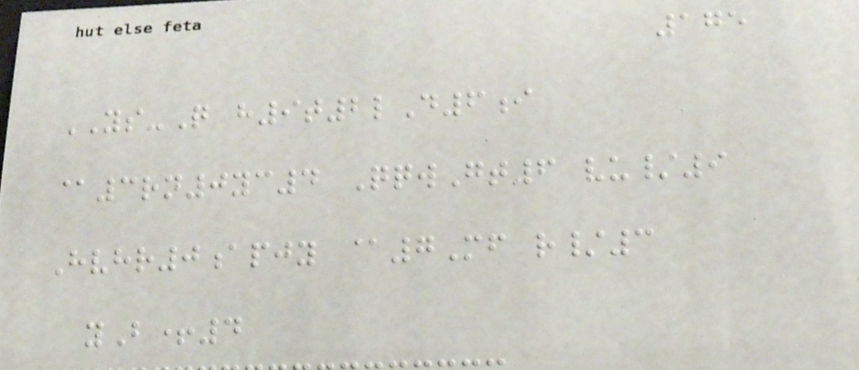175
YS-Q h9t2lD6i
@3rn0yc4 QqwGt6 vu/9
Hvhr0apjy @7Mf r/3
yB+4
